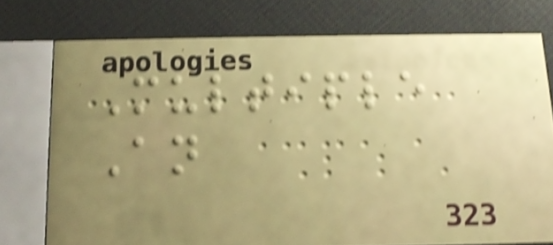Multiple
An
